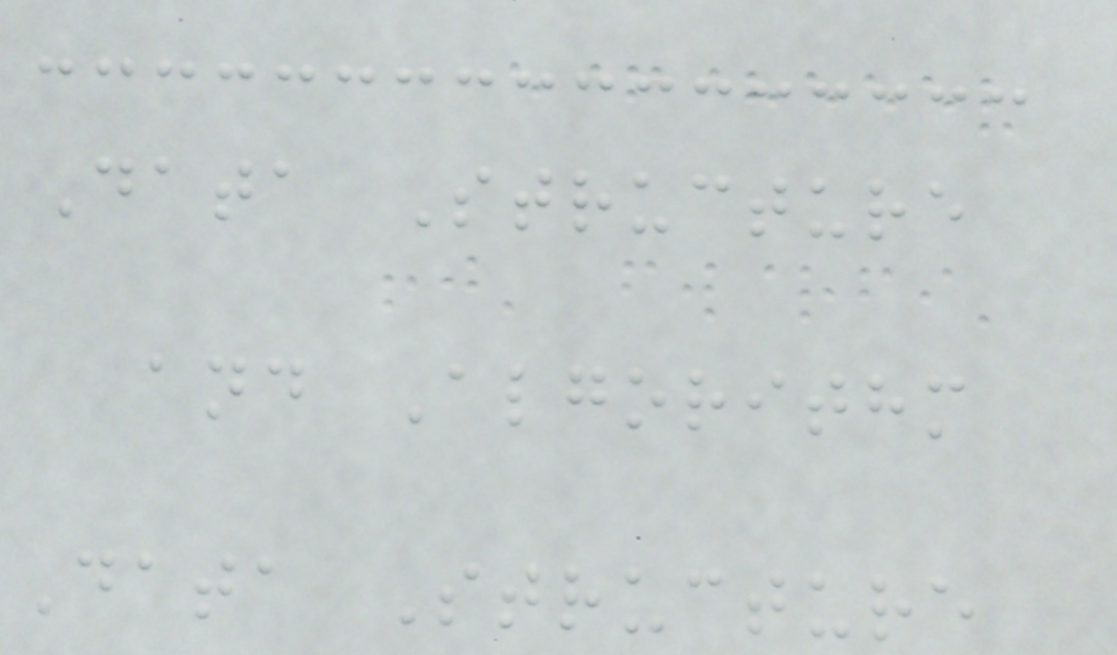Data Structure
and Algorithm
Data Structure
